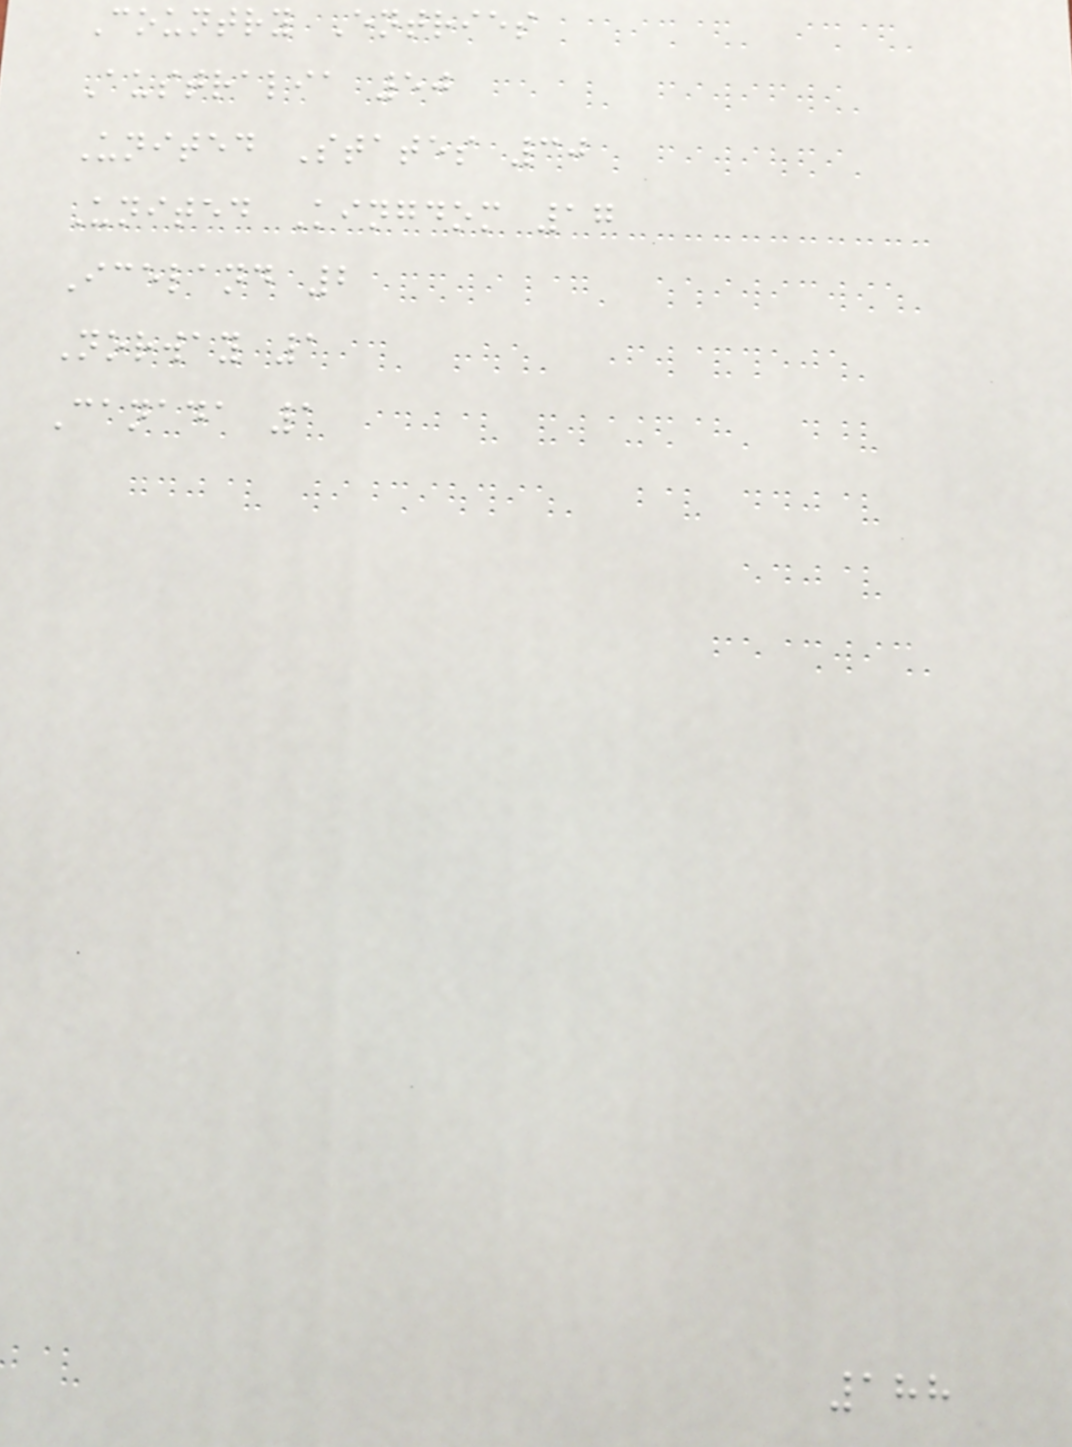Country Entries
Australia 50
United States 30
United Kingdom 17
Iceland 2
Norway 1
Canada 1
188
